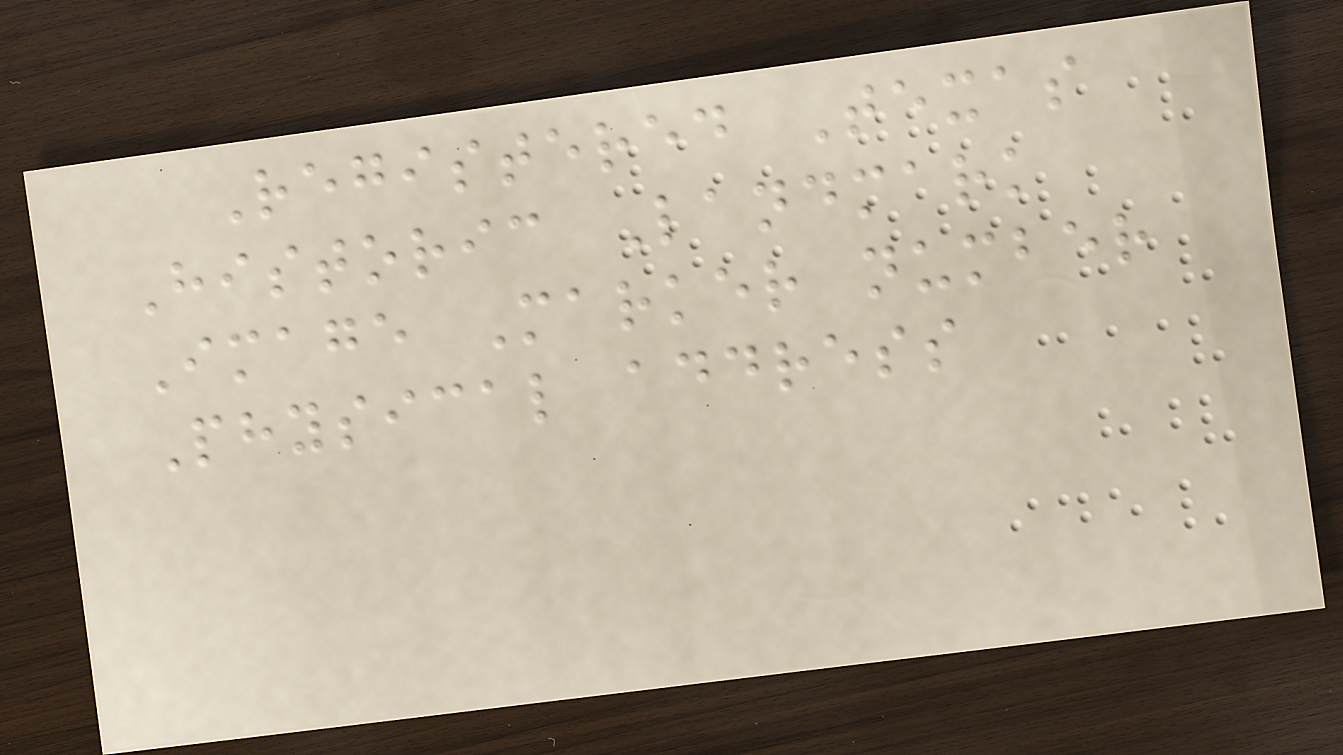Registered Texas
Historic Landmark
Image Marker number
Physical address
